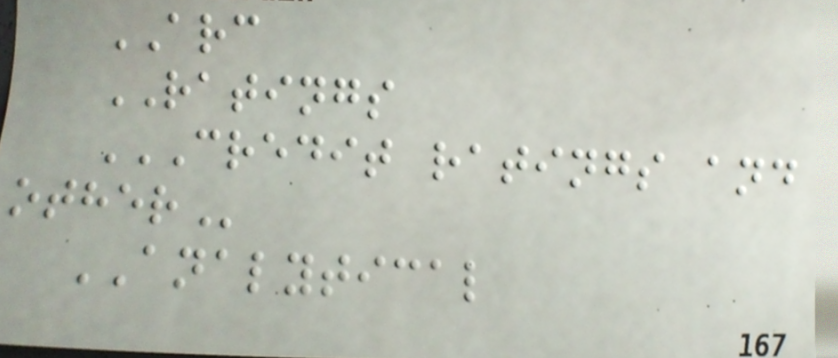ARC
RATINGS
CREDIT RATINGS AND
OTHER
ANALYTICAL
